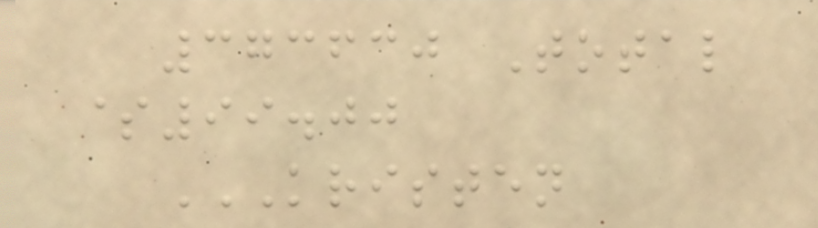373630 Total
$99.00
KRISTEN
